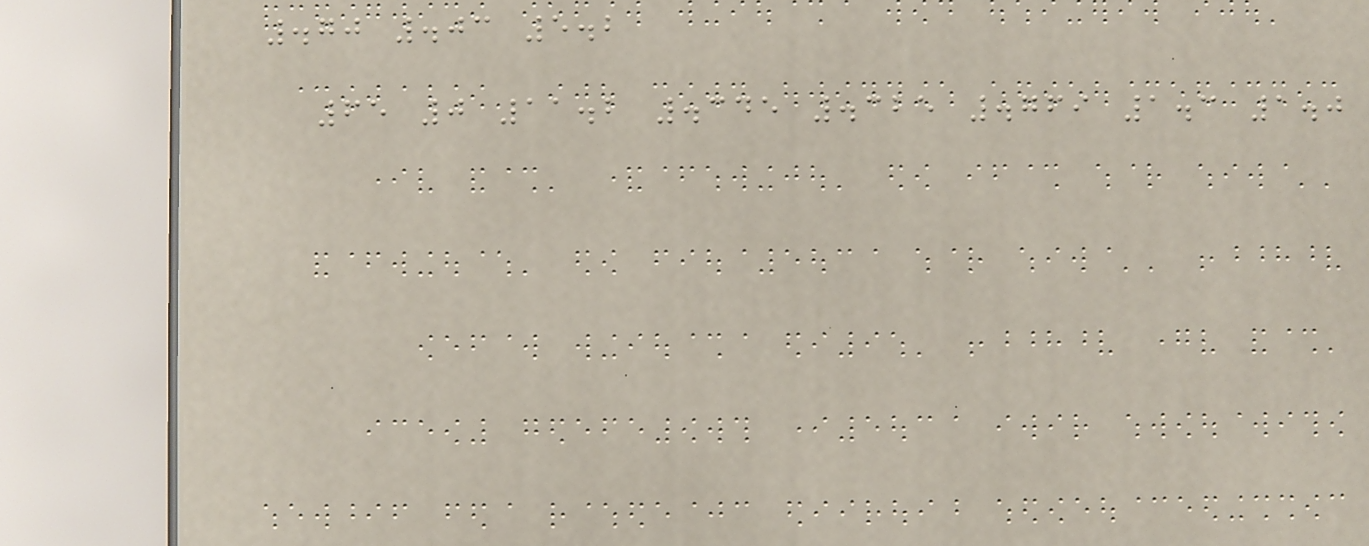.70 .03 5.2
65 0 11.2 .345 .325 .769 1.3 1.0
